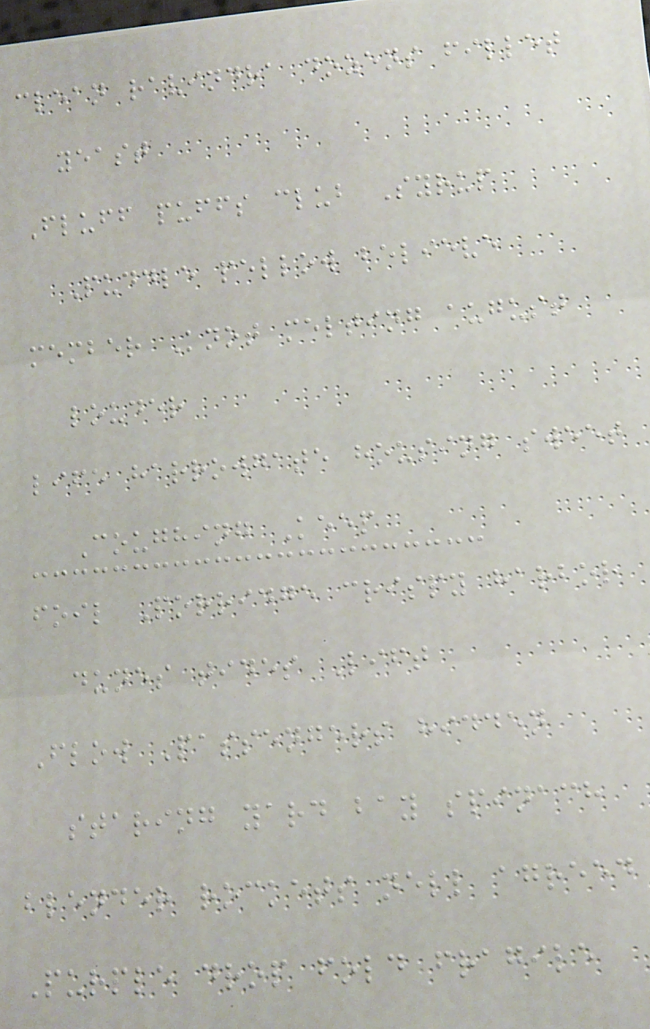clean ravindra dozens fillet
yeast
Fluff puffs club Syrup
Puddle pellow believe
member Knot melting august
louder
life harrowgate housing sweet
Coughing Keep
foil Porridge crispy harbor
dunes tides Lift
Flow Passengers hidden
staring yard bay spinach
blender rockets nell agreed
Purple drop fold fragile
